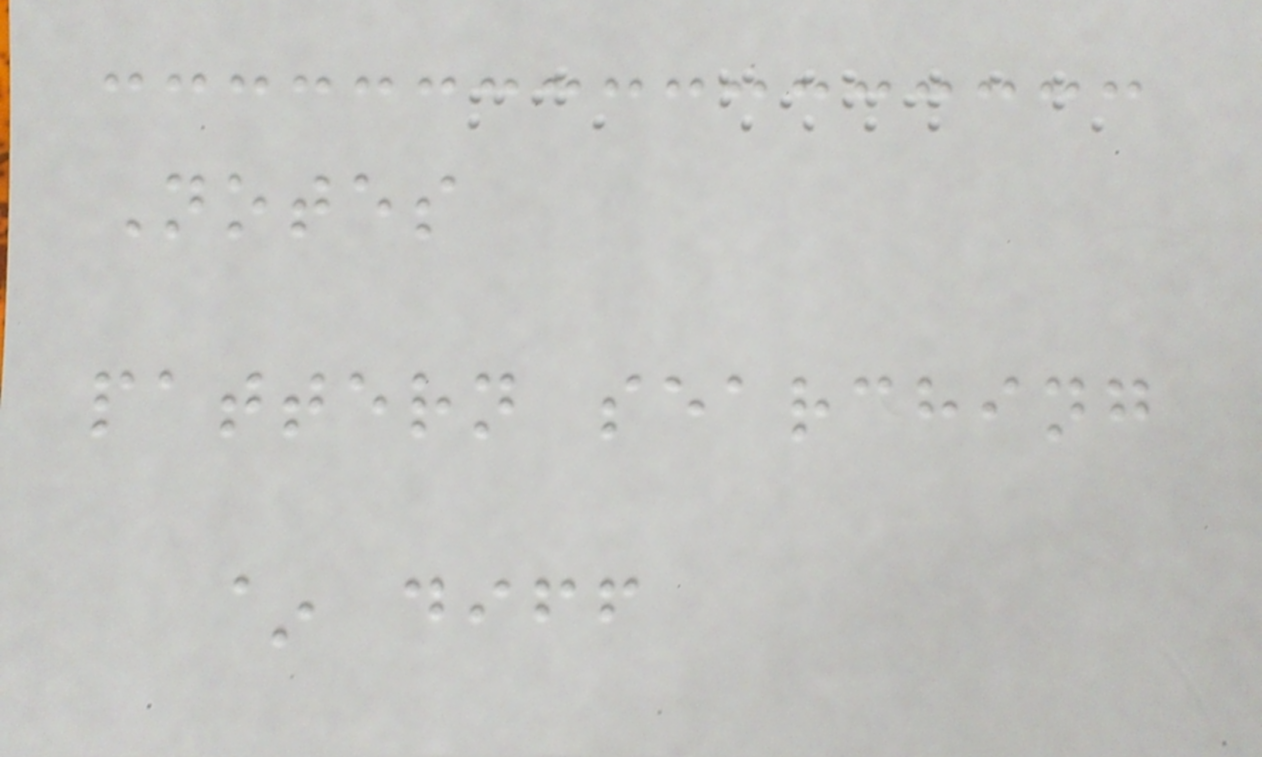Notes
pattern searching
~ diff
